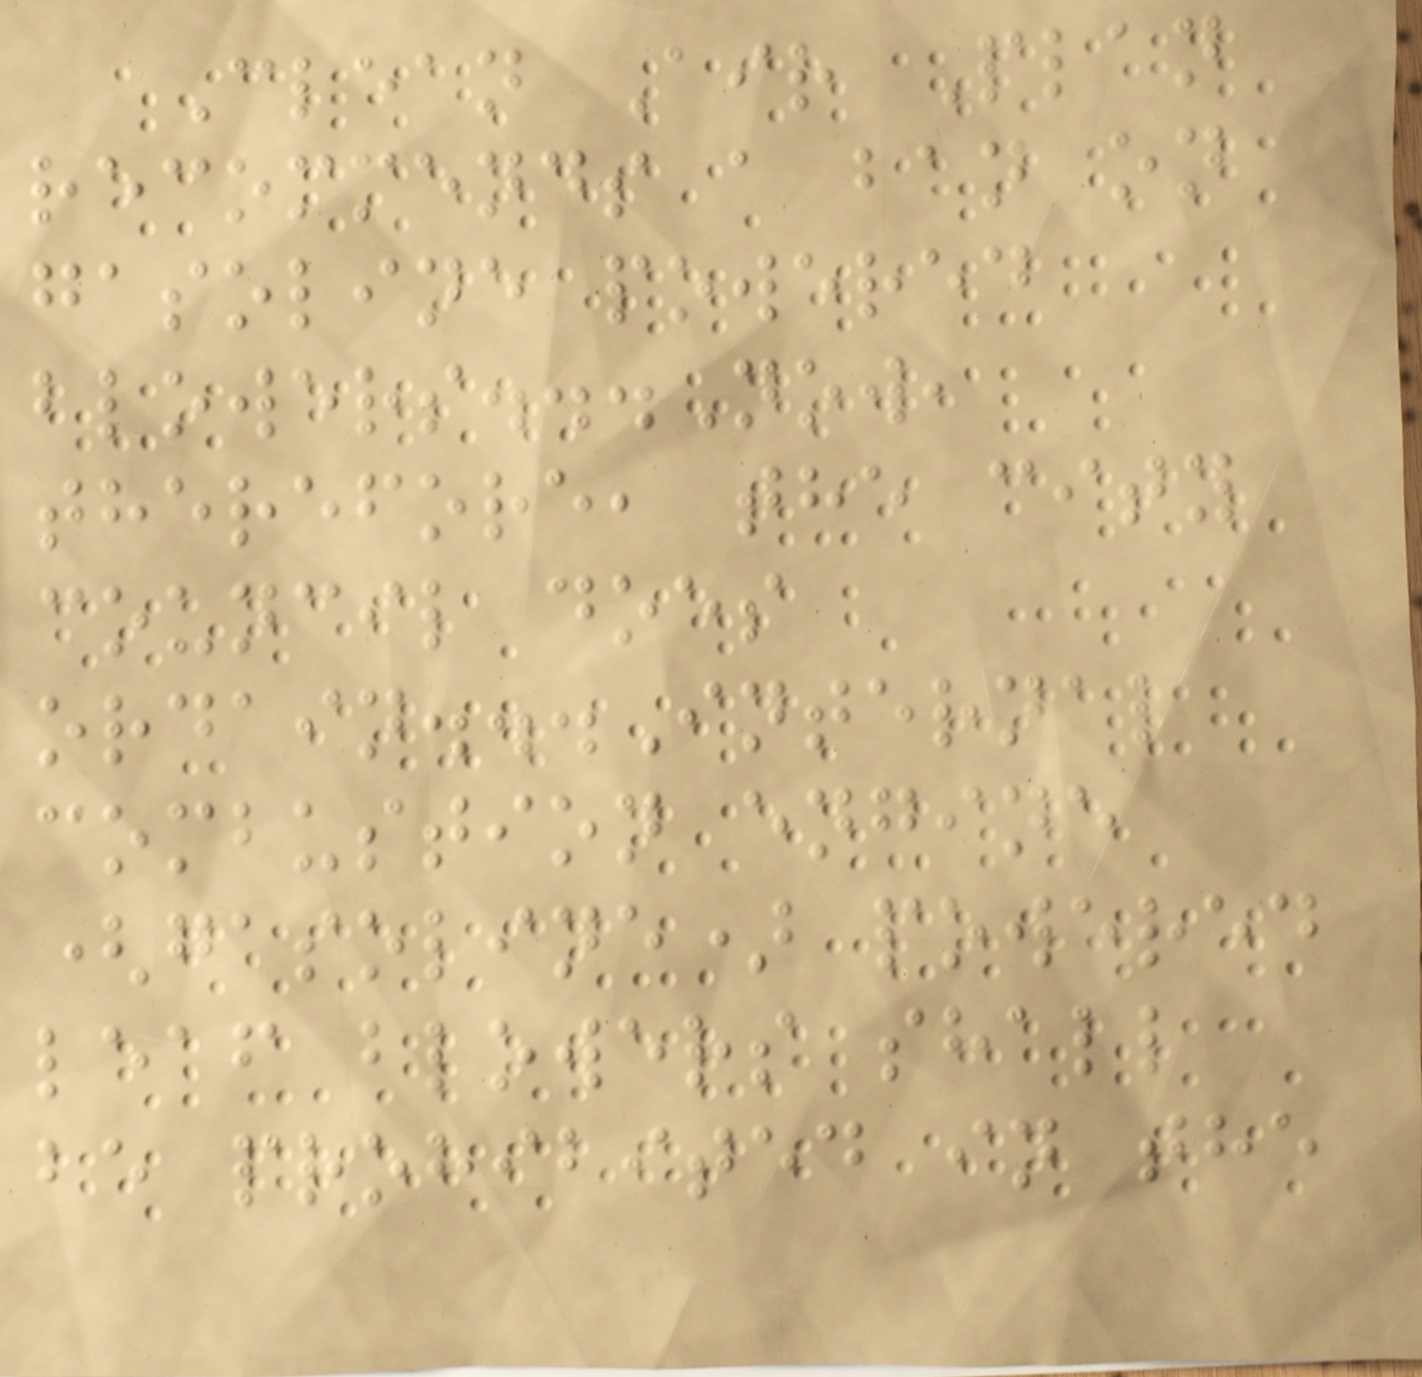Clean Air Plan
recommends a ban on
gasoline powered
blowers...Now,
therefore, the city
council does
ordain...Internal
combustion engine
(gasoline) powered
leaf blowers shall
be prohibited in the
